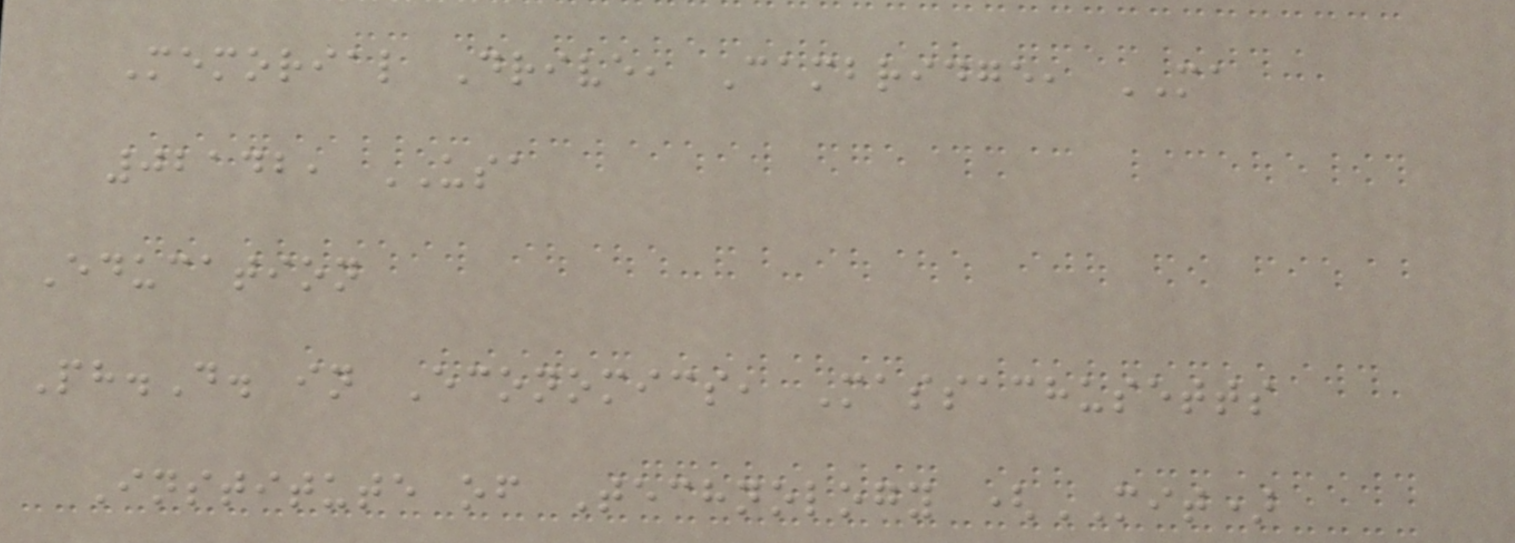Memorial Drive, Cambridge, MA
02142, USA
Education
Ph.D. in Economics, Massachusetts
Institute of Technology (MIT)
